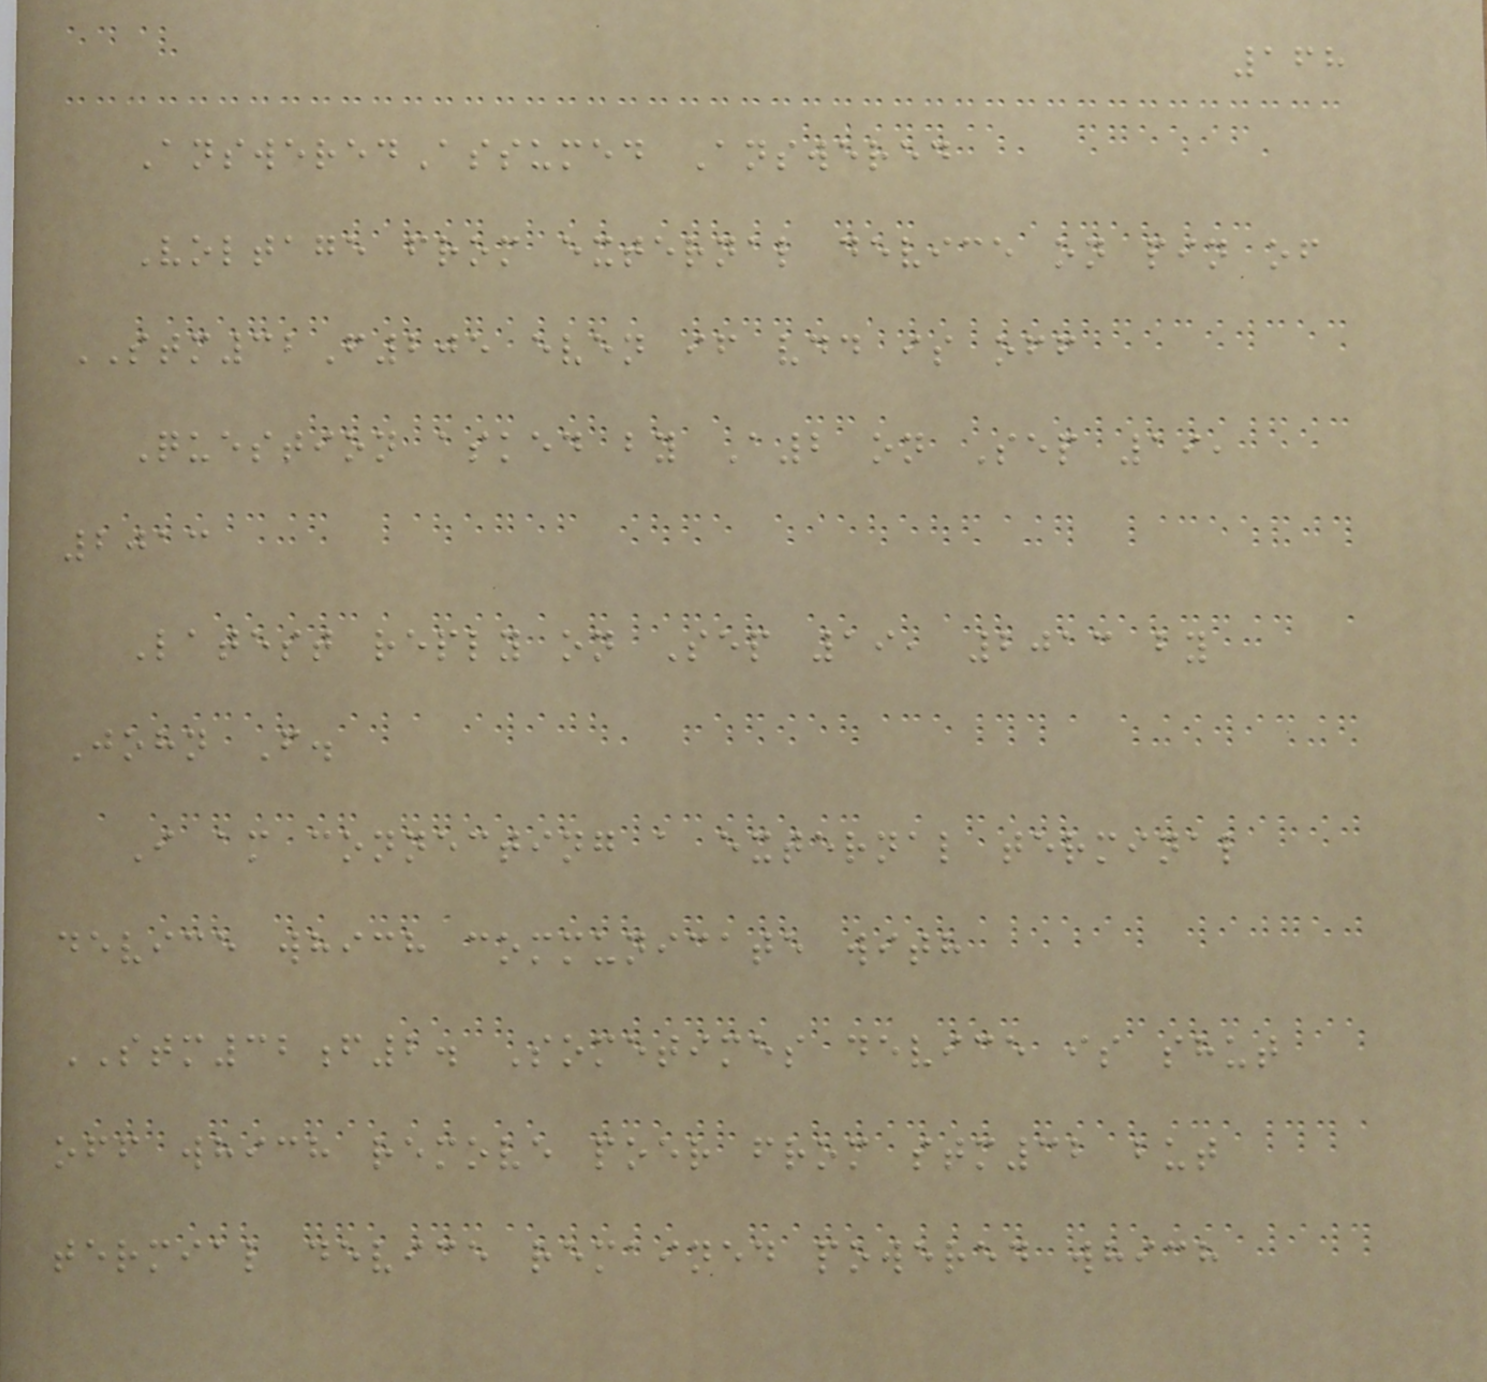168
AnsweredAssumed Answered
Voltage from external device on pin of
STM32F205 even if vdd is off
Question asked by A2 on Sep 19,
2013
Latest reply on Sep 19, 2013 by
John F.
I am connecting a external terminal
device which communicate with
STM32f2. Sometimes device is shut
off which remove poer from stm32 but
termial device remained powered which
